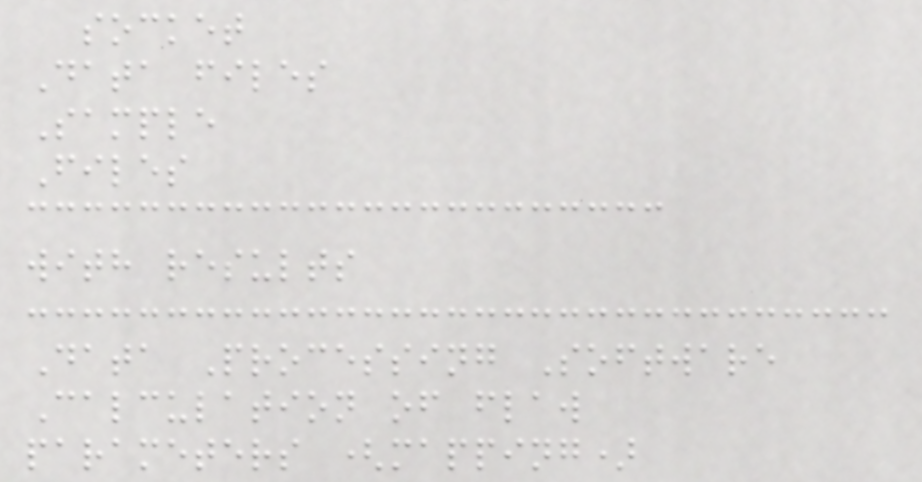socket
Data files
Sample
Files
with results
Data Processing Software
Calculation of flaw
parameters (mapping)
